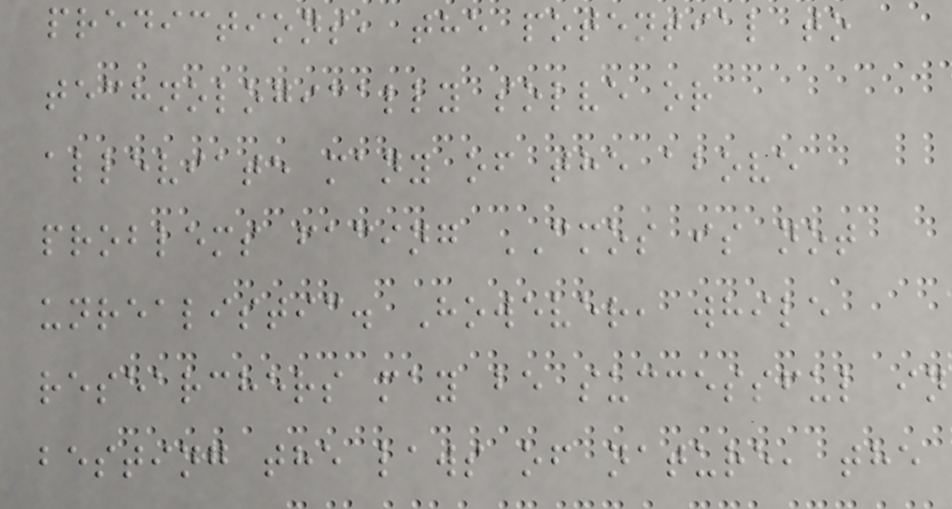predictions, the potential to
technologically solve or
alleviate many of the above
problems facing CMOS is not
unrealistic. However, while
researchers may be successful in
besting the laws of nature, the
